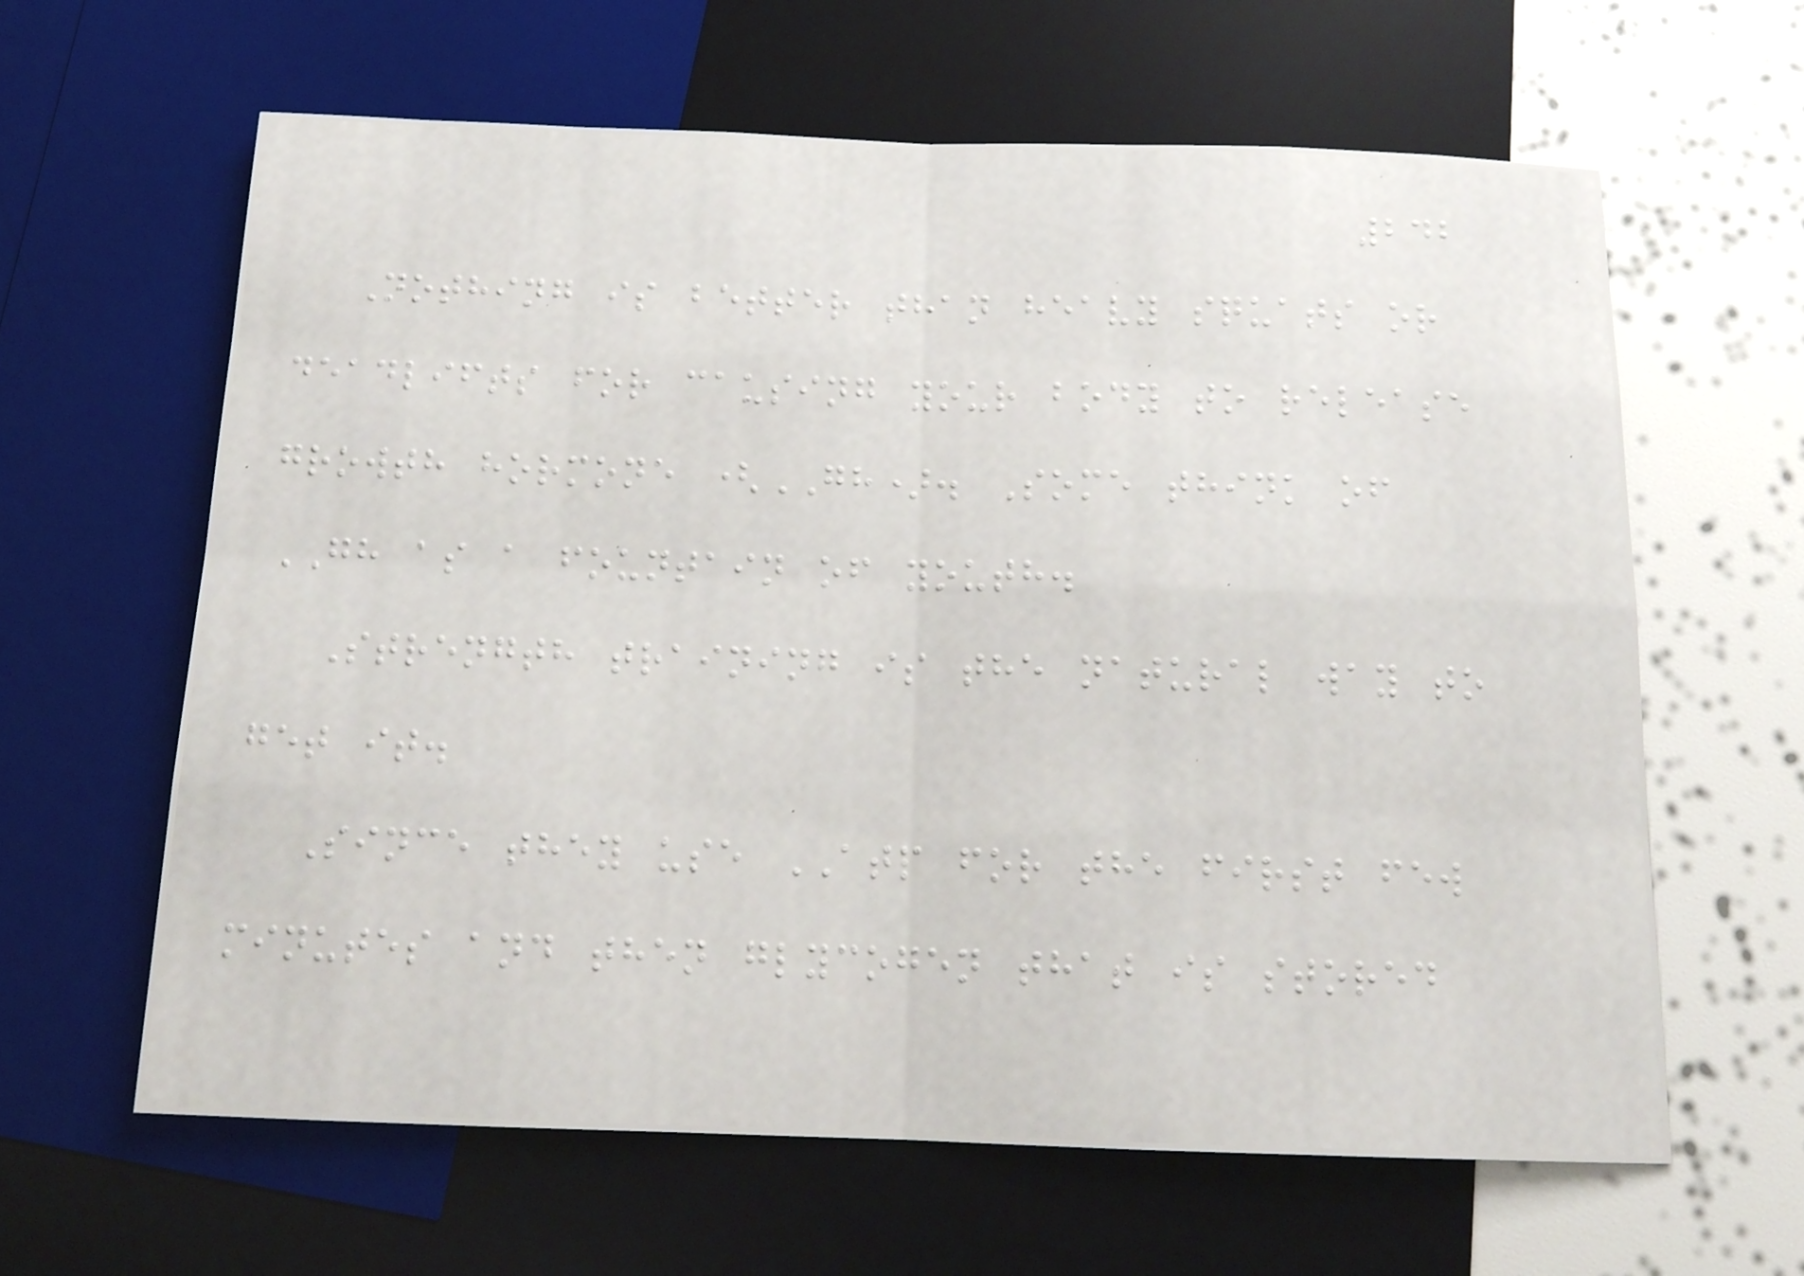242
Nothing is better than heavy squats or
deadlifts for causing your body to release
growth hormone (GH). Some think of
GH as a fountain of youth.
Strength training is the natural way to
get it.
Since they use ATP for the first few
minutes and then glycogen that is stored
